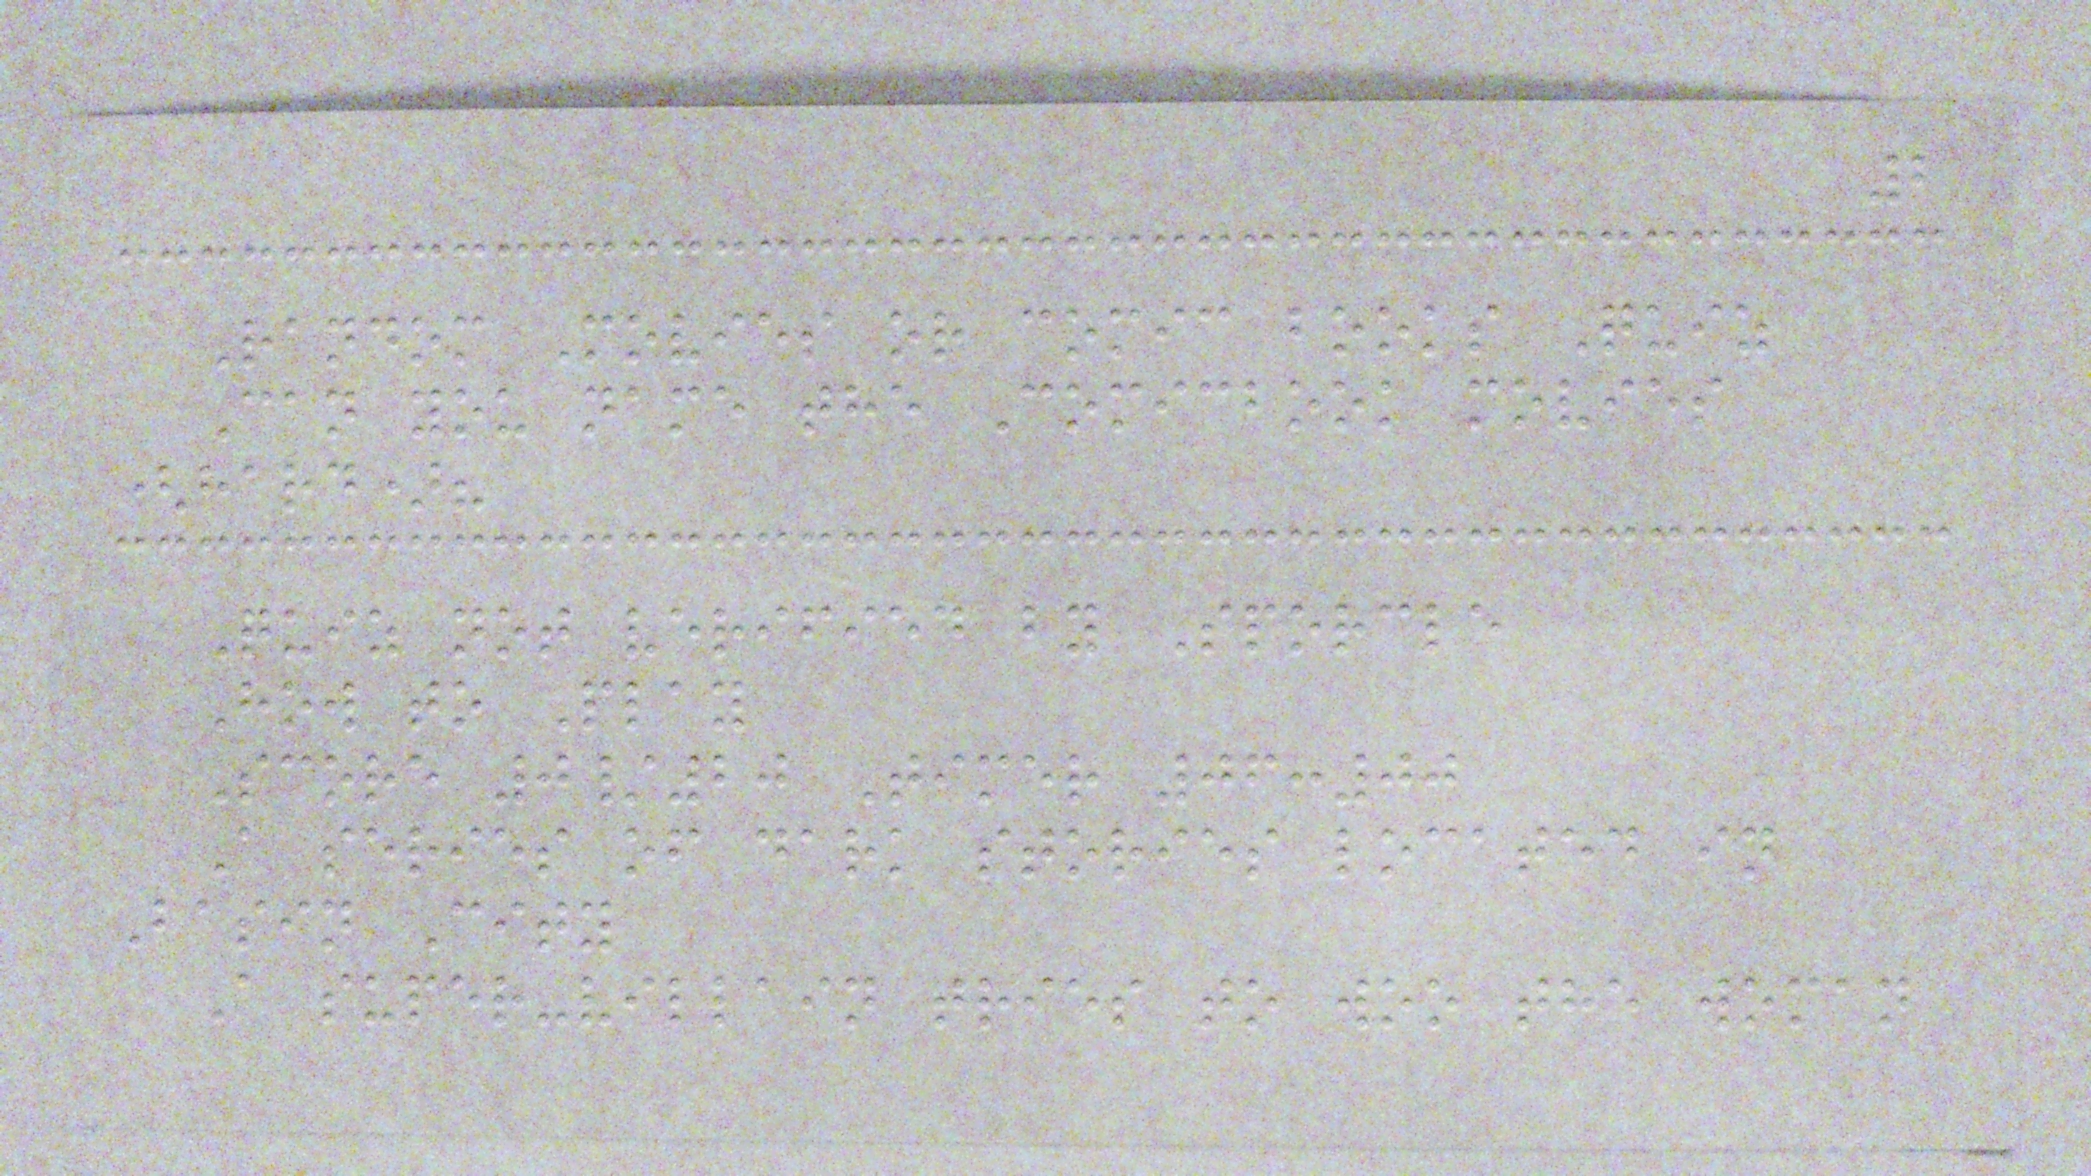2
Random Movies or comic books Quiz
Can you name the Comicbook movies
(hard)?
Quiz not verified by Sporcle
How to Play
Score 0/20 Timer 06:00
A series of dark stories located in
Basin City
A super-villain tries to woo the woman
